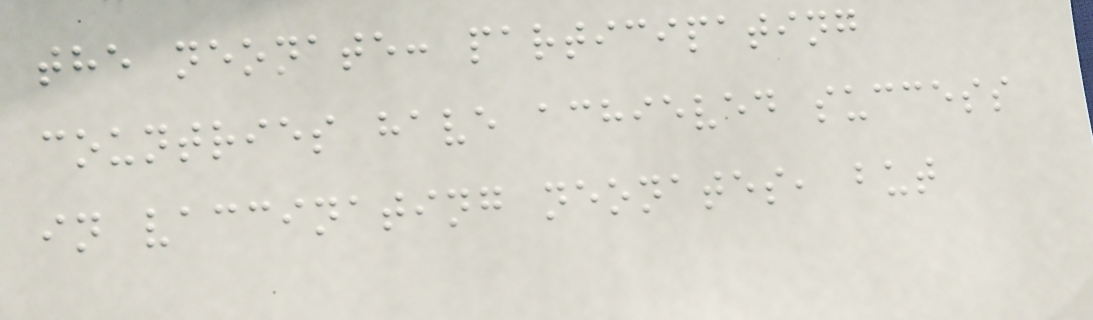the neonate: participating
countries have achieved success
in vaccinating neonates, but
